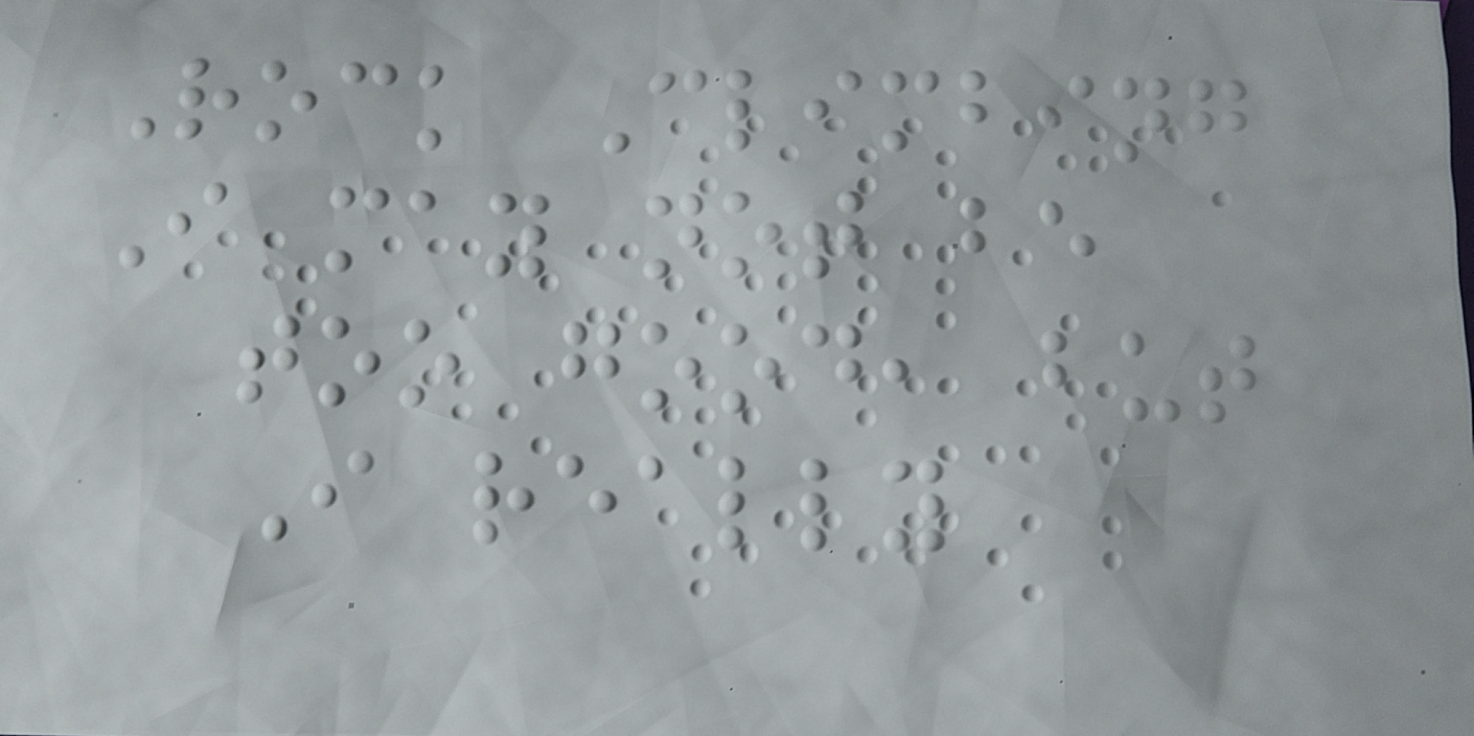Rock Climbing
I may not be
too good, but
I really
